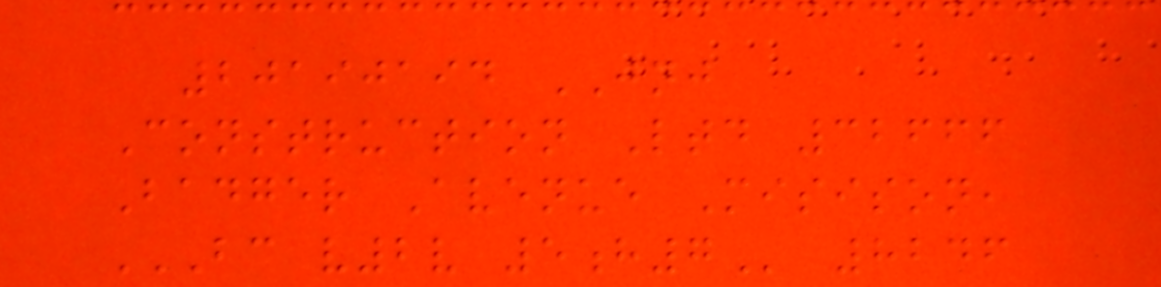20190194 JNJ
Construction Ltd 32666
Badger Avenue Misison,
BC V2V 5H7 8246
